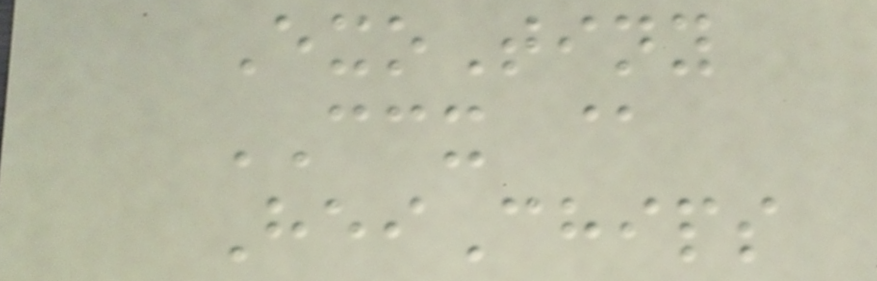ExoTiny
CCX @
HeiChips
